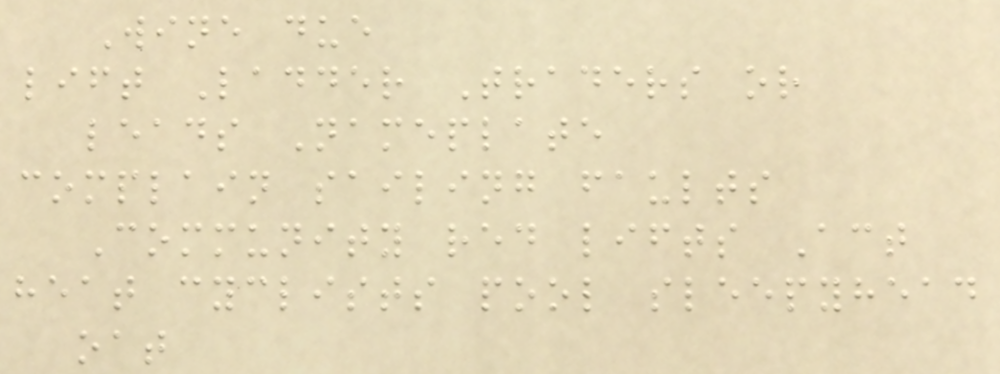Wine due
lift Ladder Traders or
leads Nameplate
complain sailing faults
Community red lifts Act
heat cyclists pool sleepyhead
oat
